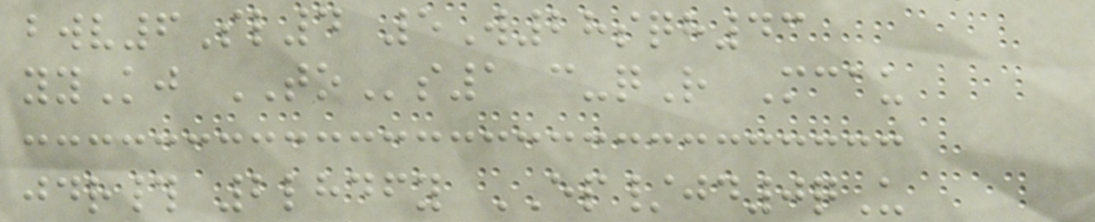bwv6Sl4 5W28sqh43
yyKj TOs1 c-qR Mcau
jdr# 2lhdfy EP/jd0qU
